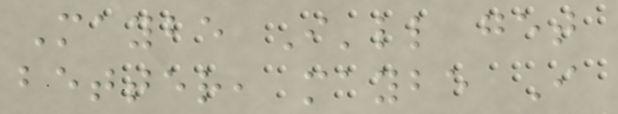Maybe I'll get
better, maybe I
